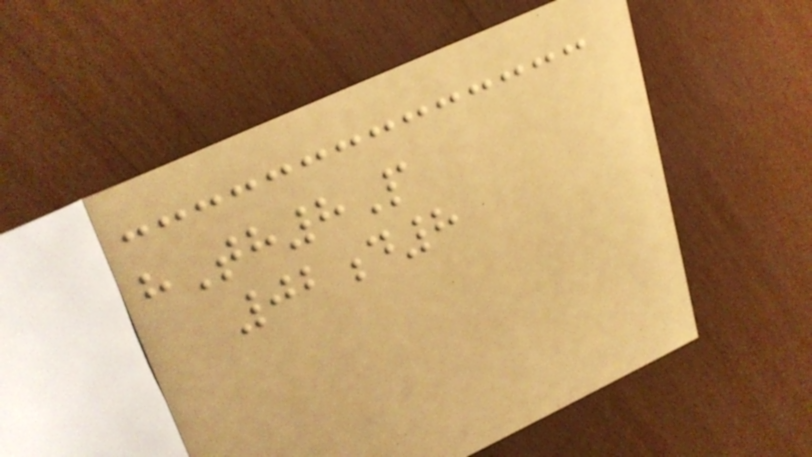hTh8P
02d8
